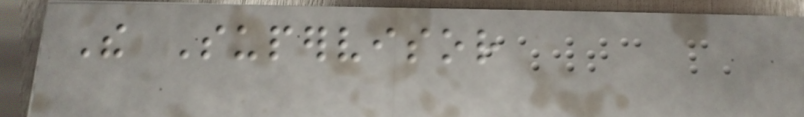The Supervisor
